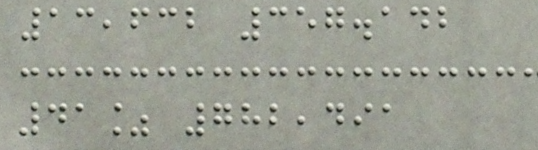13,632 357.142
41% 782,491
